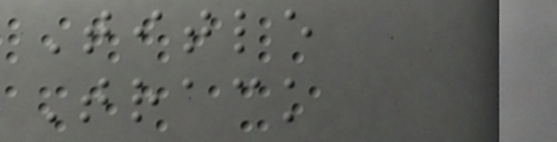Title
Track
